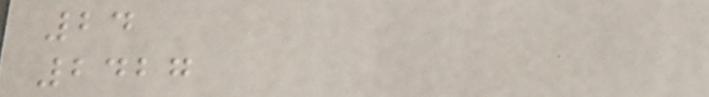24
2427
